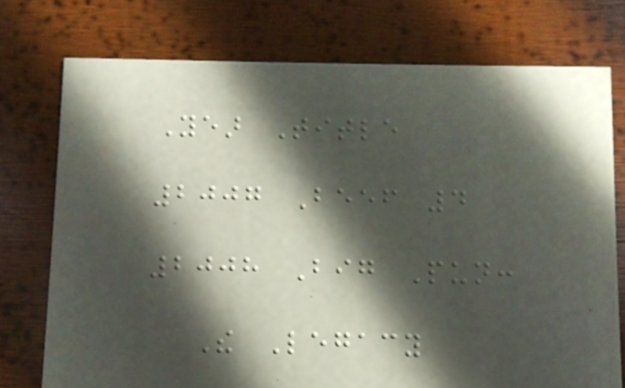Year Title
2007 Beef 4
2008 Big Pun:
The Legacy
